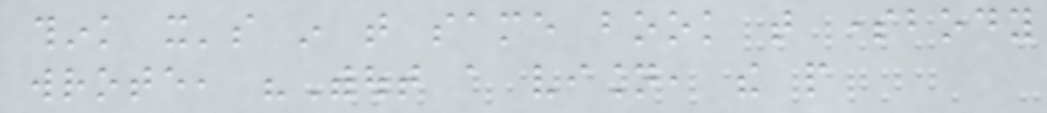think it's in that same book that somebody
wrote, "Without a vision, the people
